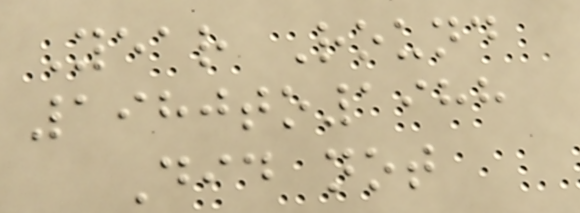Year Round
1980to1988
Did not
